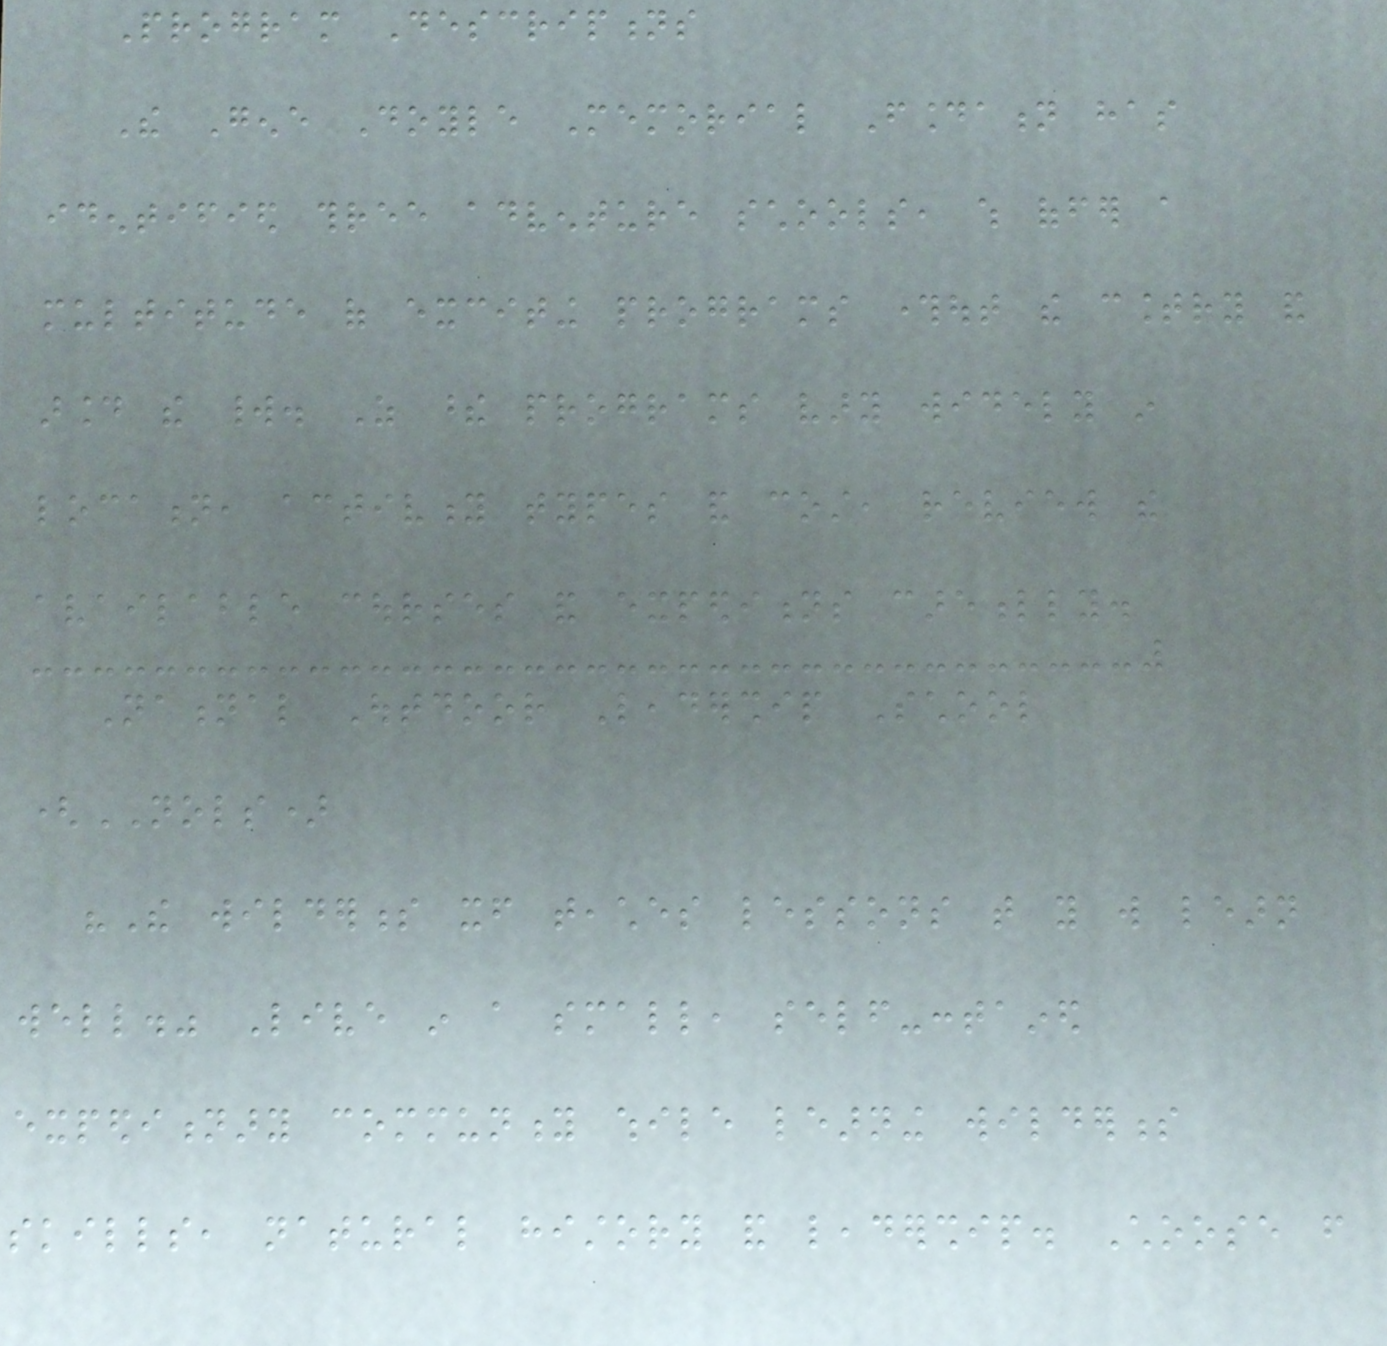Program Descriptions
The Gene Doyle Memorial Foundation has
identified three adventure schools, which offer a
multitude of exciting programs throughout the country and
around the world. As these programs vary widely in
location, activity types and cost, review the
available courses and expeditions carefully.
National Outdoor Leadership School
(NOLS)
"The wilderness itself teaches lessons that you will learn
well." Live in a small, self-contained
expeditionary community while learning wilderness
skills, natural history and leadership. Choose from
